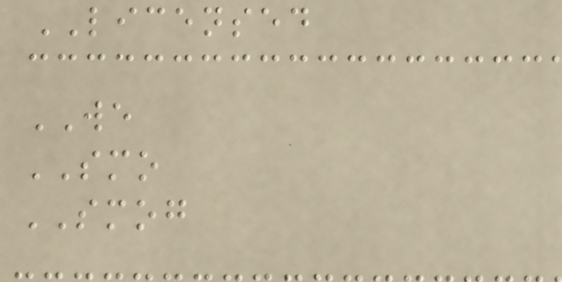LICENSED
WE
SMO
SMOG
